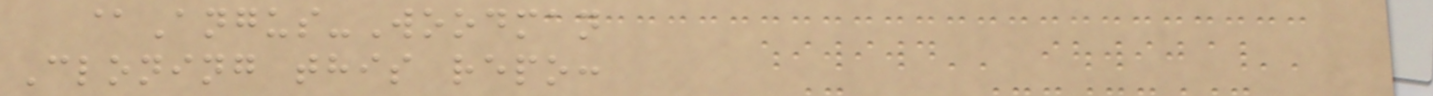@Angus-Woodman
Cloning this repo:
